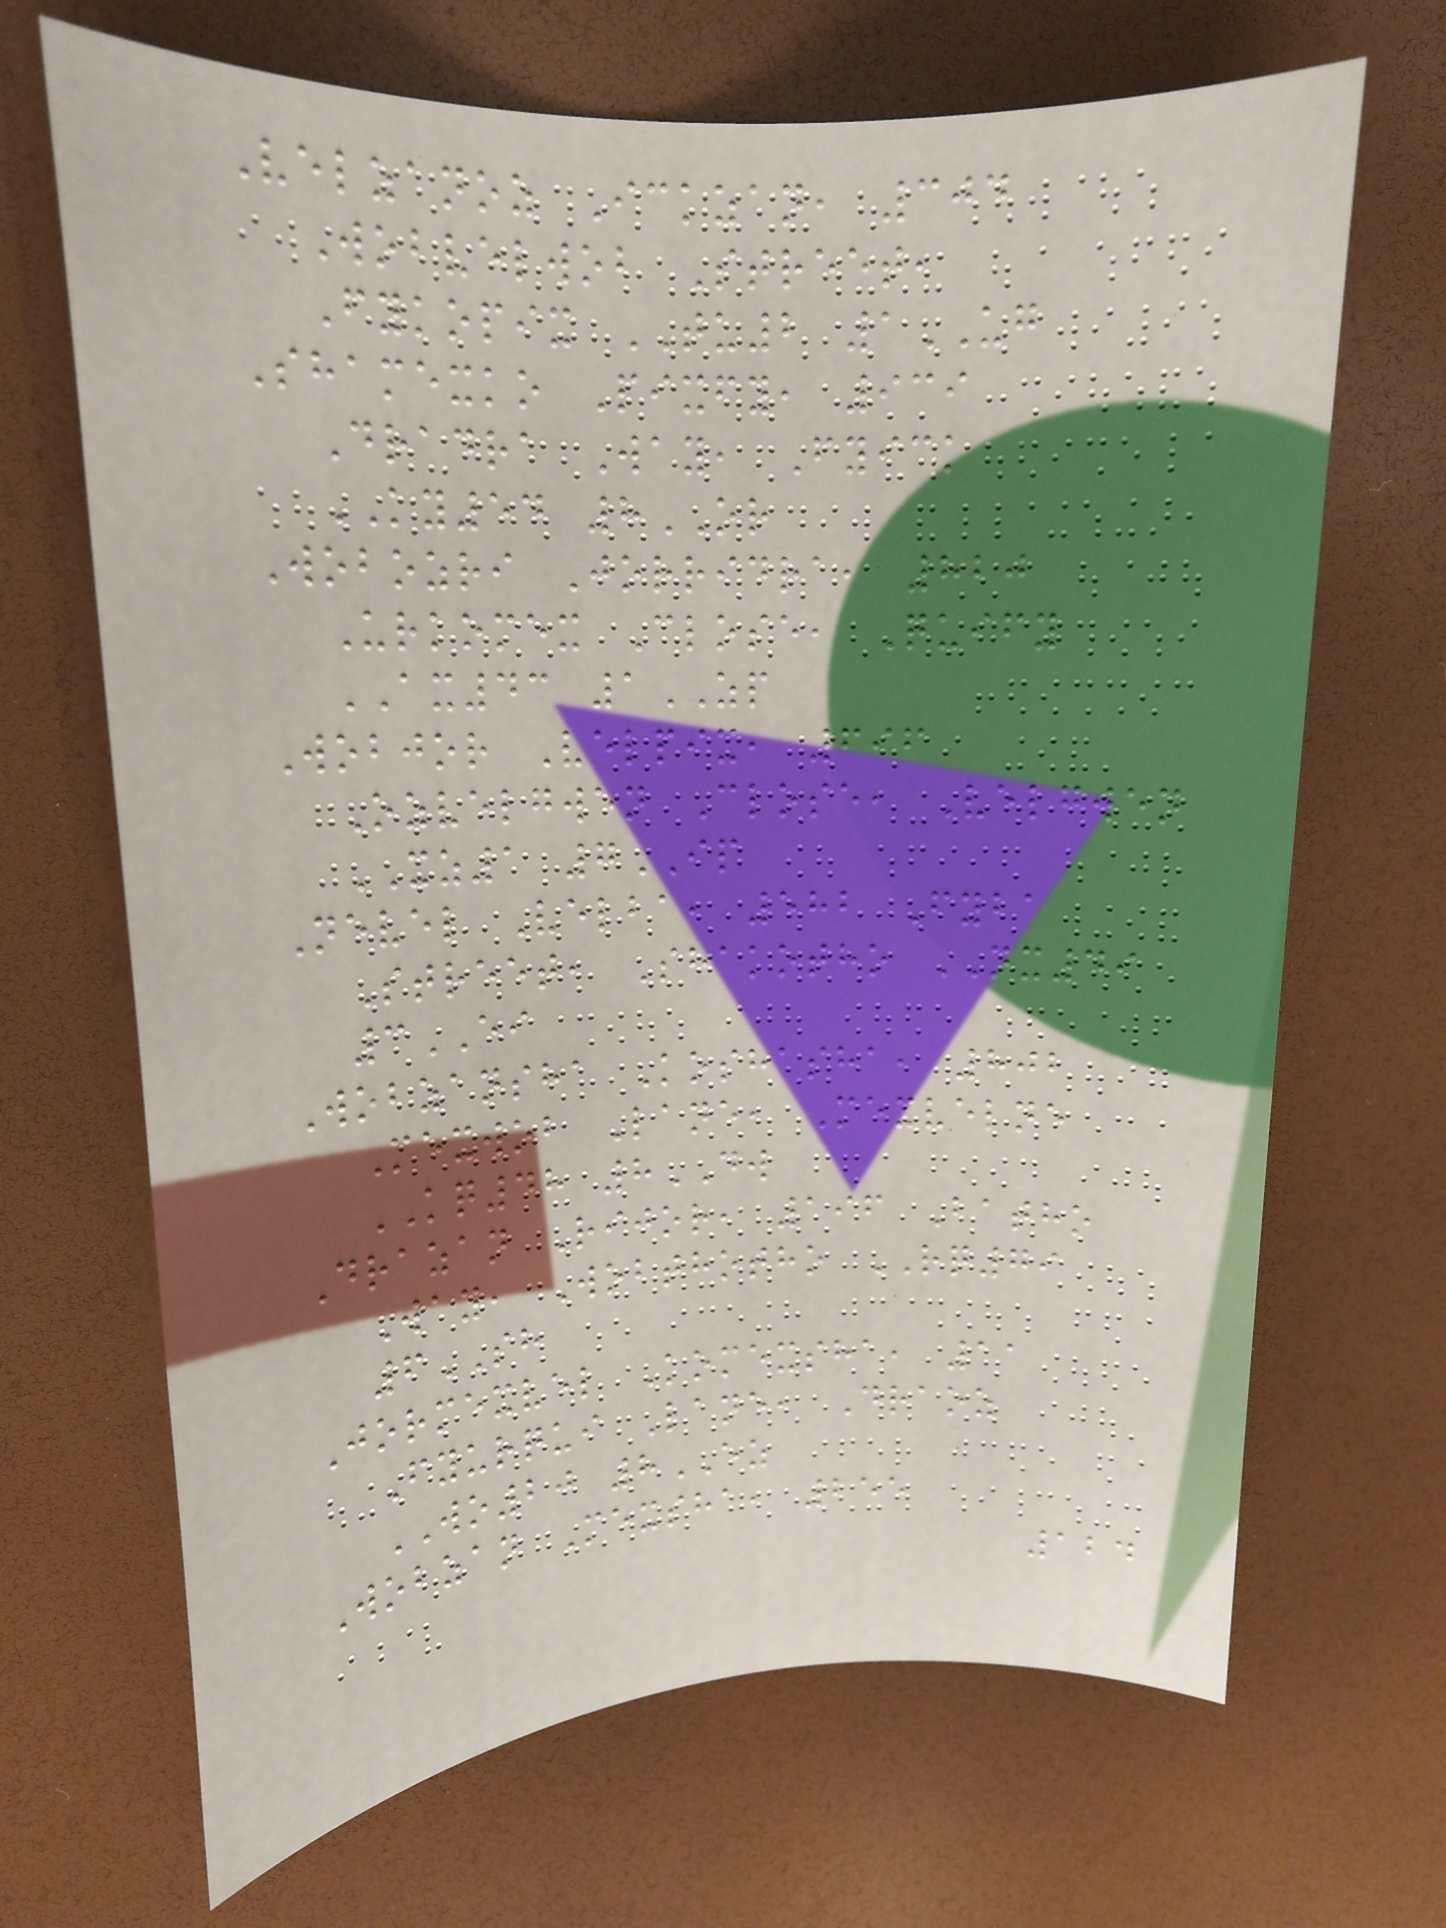Velzanoz Ickzan, 304
Wobvelwob Street,
Fykopix TU2 1UG
Shamexko Pixfy, 939
Dradra Way, Fyick
KY54 8OR
Wobozri Jorridra, 820
Urkomex Close, Quify
AX43 1ZP
Wobjor Velpix, 696
Ozvelgwen Close, Velgwen
XZ1 7IP
Nevel Velba, 582 Fyba
Street, Shakotho NX49
3EI
Wobzansha Koshasha, 802
Mexwob Lane, Mexvelne
KQ48 8DW
Drazan Rijor, 196 Batho
Way, Wobthotho RQ79
6SH
Jormexvel Komexsha, 11
Fyurqui Lane, Draoz
WO20 8EZ
Wobzan Mexsha, 255
124
